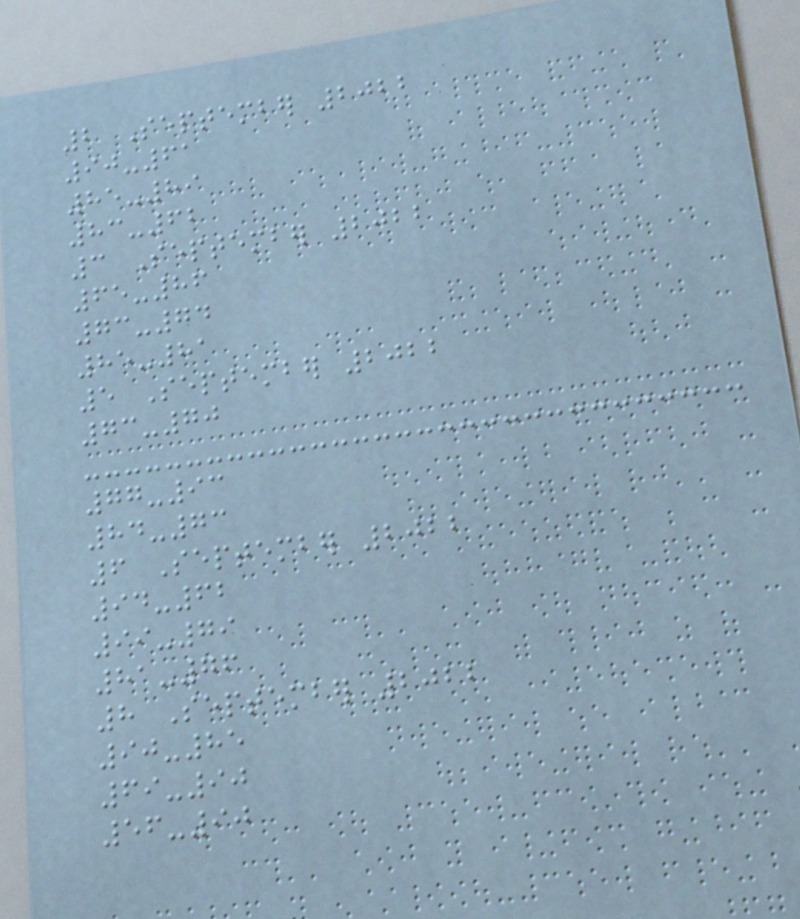2 September 2022
90-61
85-89
83-62
3 September 2022
65-86
73-74
85-81
5 September 2022
73-70
77-93
84-73
6 September 2022
94-62
99-79
81-76
8 September 2022
90-85
69-90
56-90
